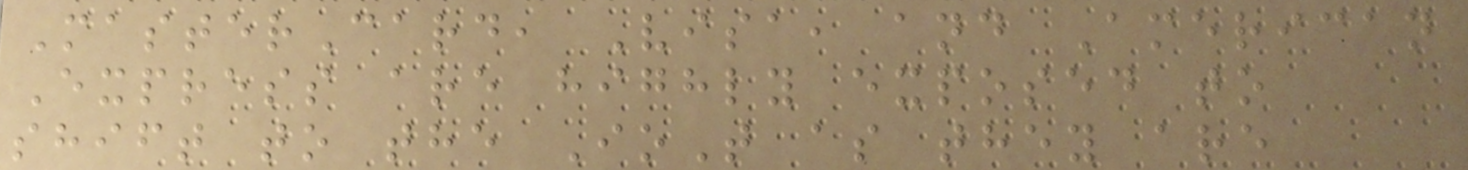MasterCard, Visa, and American
Express are highly exposed to
shift to the IoT as they are
